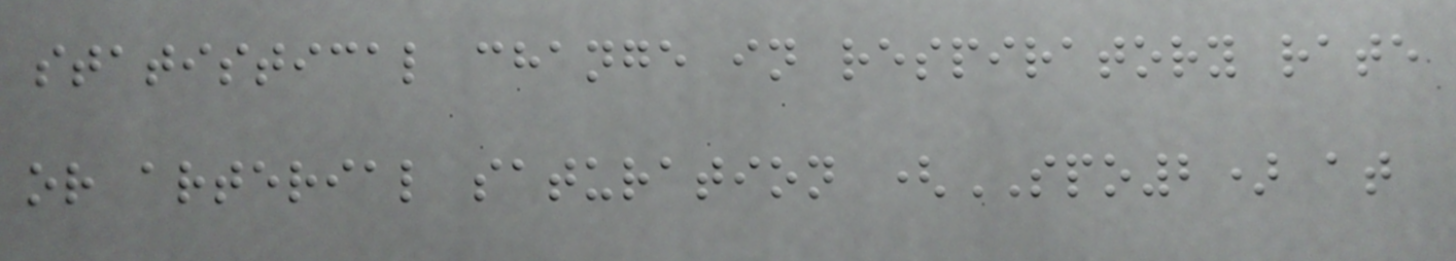statistical change in respiratory rate
or arterial saturation (SPO2) at
